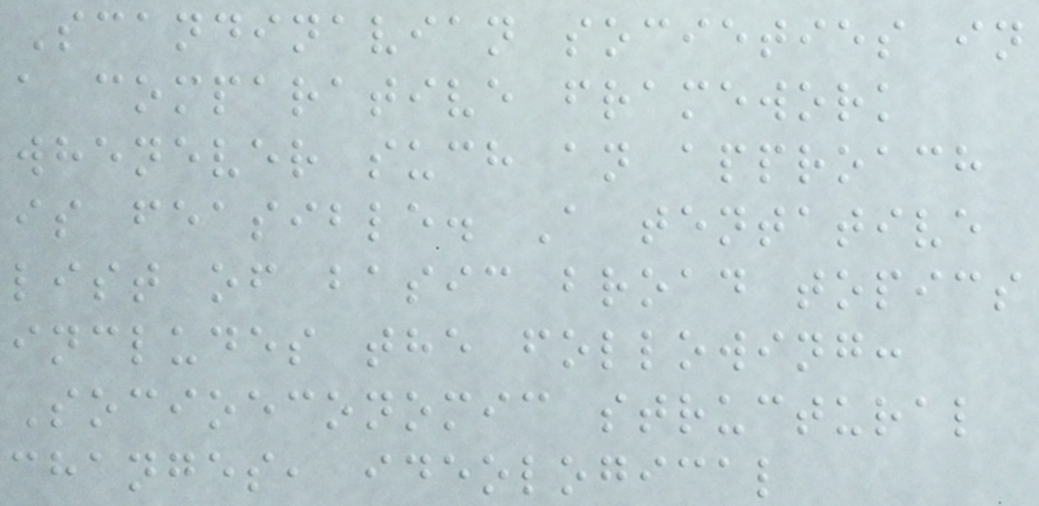Scandinavian societies in
a comparative framework
whenever such an approach
is feasible. A tentative
list of basic broad topics
includes the following:
Socioeconomic structural
changes, ideological
